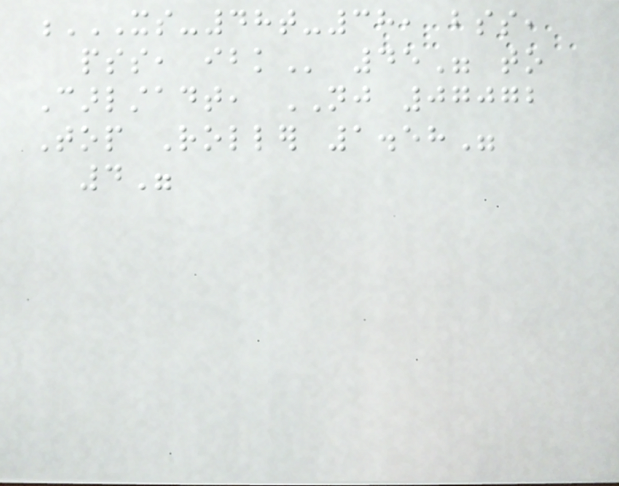XS-48T-38, BSS,
PSS, IBK 45" to
Carlstadt, NJ 07072
Top Roller 1.58"
4"
